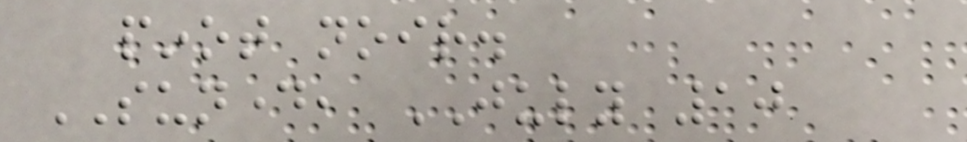pinot noir.
SUNDAY, JULY 10
